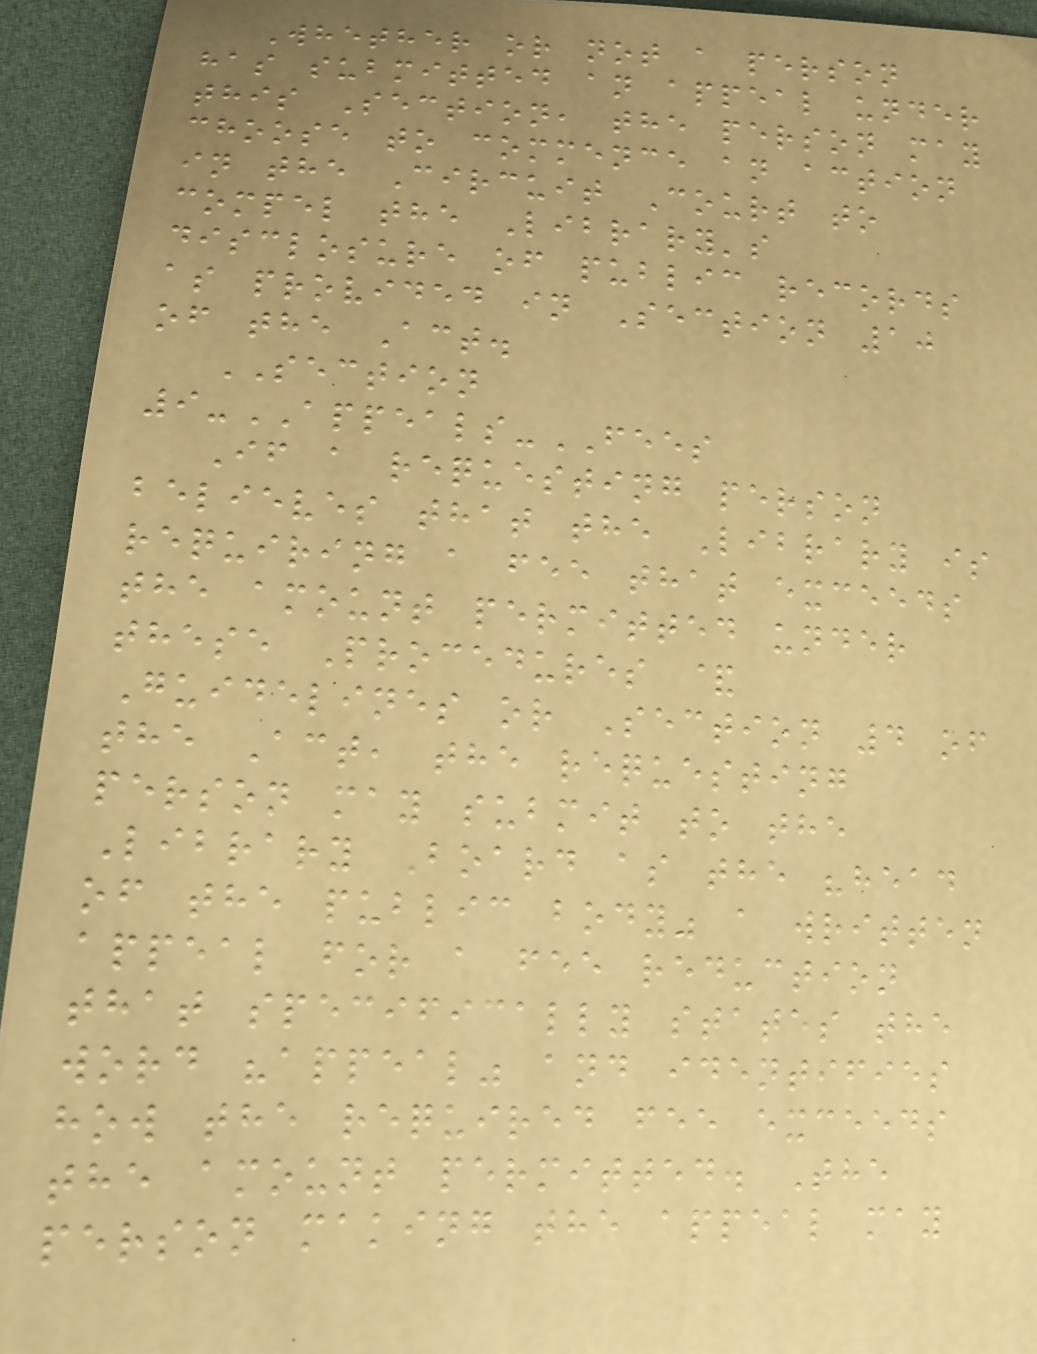Whether or not a person
has submitted an appeal under
this Section, the person may
choose to commence an action
in the Circuit Court to
compel the Library's
disclosure of public records
as provided in Section 10
of the Act.
SECTION
9-APPEALS-FEES
If a requesting person
believes that the Library is
requiring a fee that exceeds
the amount permitted under
these Procedures &
Guidelines or Section 4 of
the Act, the requesting
person may submit to the
Library Board as the "head
of the public body" a written
appeal for a fee reduction
that specifically states the
word "appeal" and identifies
how the required fee exceeds
the amount permitted. The
person making the appeal may
